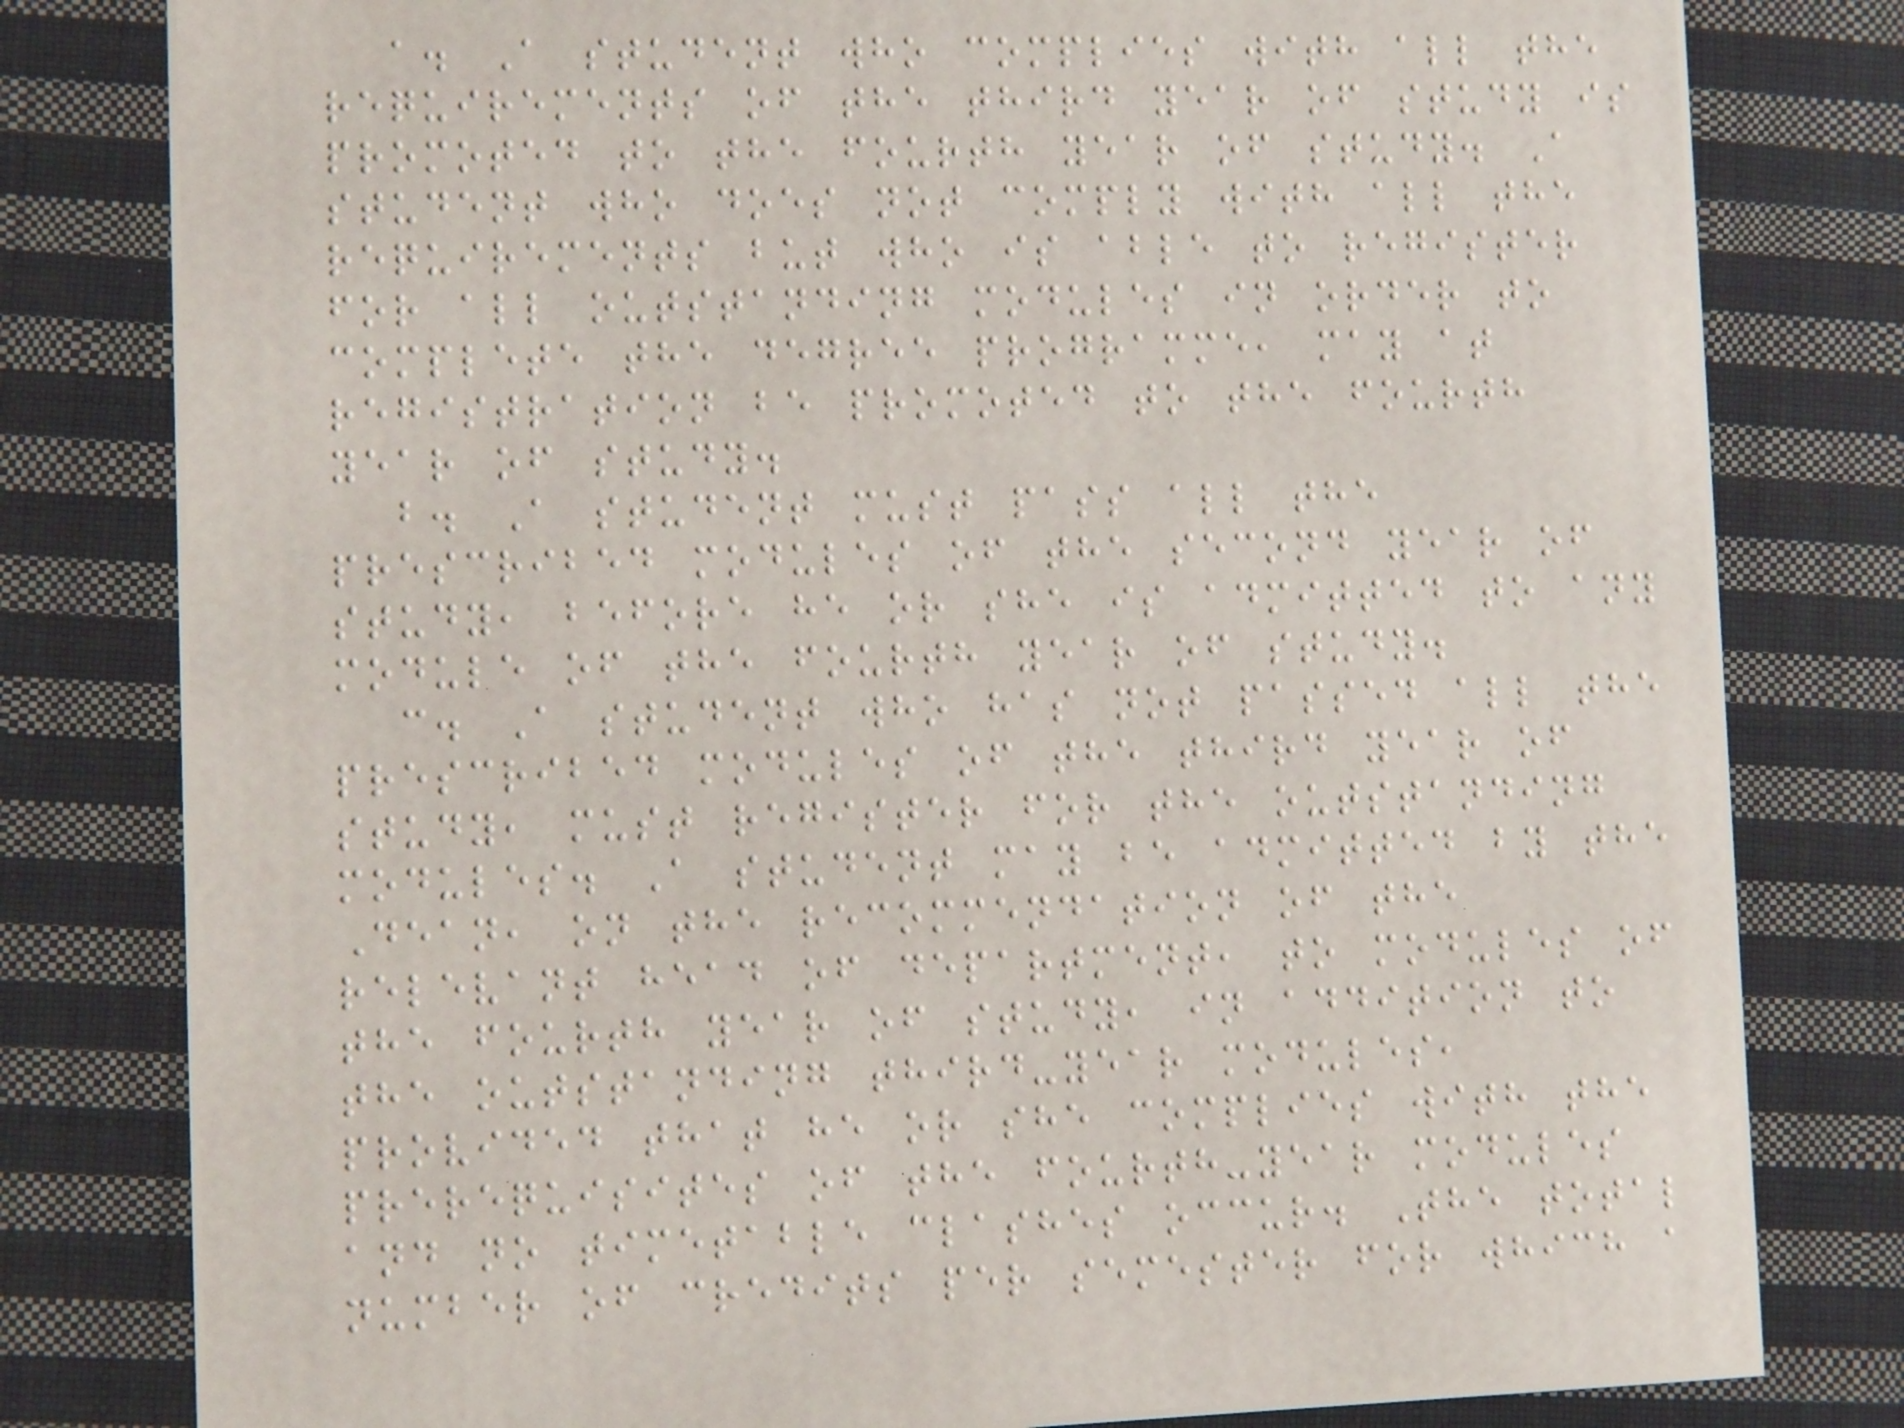a. A student who complies with all the
requirements of the third year of study is
promoted to the fourth year of study. A
student who does not comply with all the
requirements but who is able to register
for all outstanding modules in order to
complete the degree programme, may at
registration be promoted to the fourth
year of study.
b. A student must pass all the
prescribed modules of the second year of
study, before he or she is admitted to any
module of the fourth year of study.
c. A student who has not passed all the
prescribed modules of the third year of
study, must register for the outstanding
modules. A student may be admitted by the
Dean, on the recommendation of the
relevant head of department, to modules of
the fourth year of study, in addition to
the outstanding third-year modules,
provided that he or she complies with the
prerequisites of the fourth-year modules
and no timetable clashes occur. The total
number of credits per semester for which a
